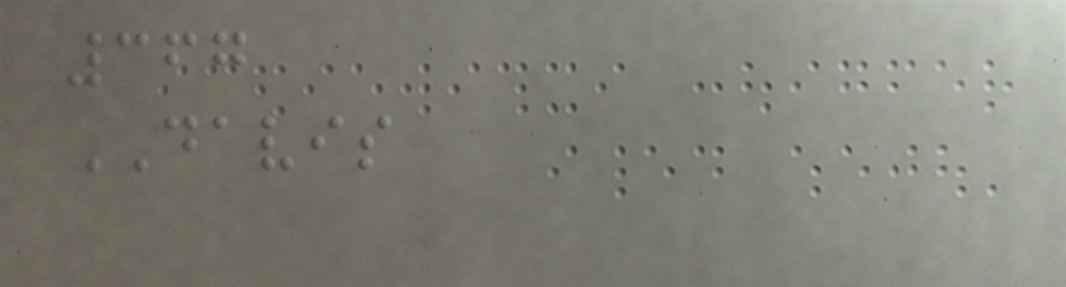367
DAVIS
